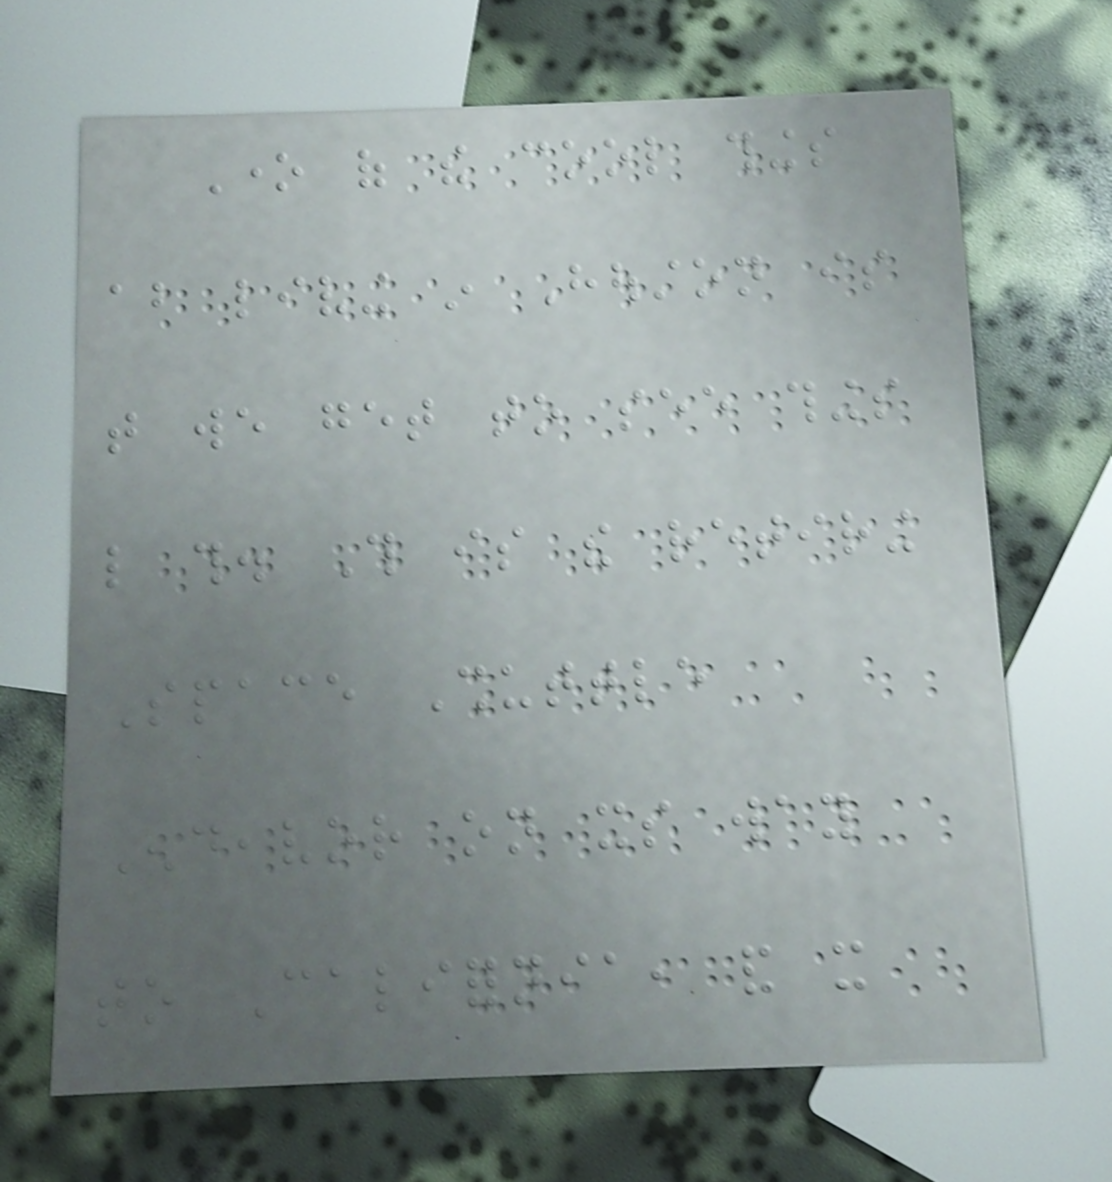One of the cool things
about living in Houston is
that we get to see things
like this. This is the retiring
Space Shuttle
Endeavor on its way
to California, and it
